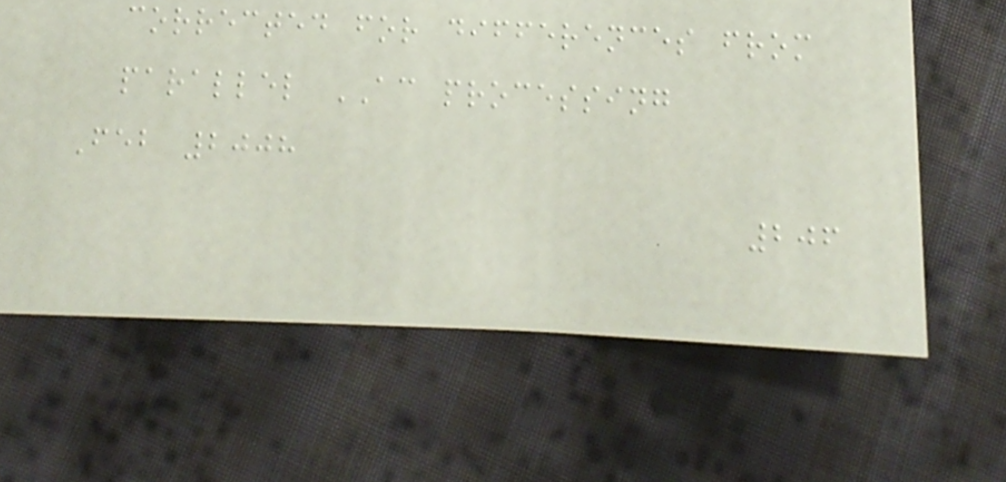corrected for differences from
parallel AC processing
Feb 2008
206
